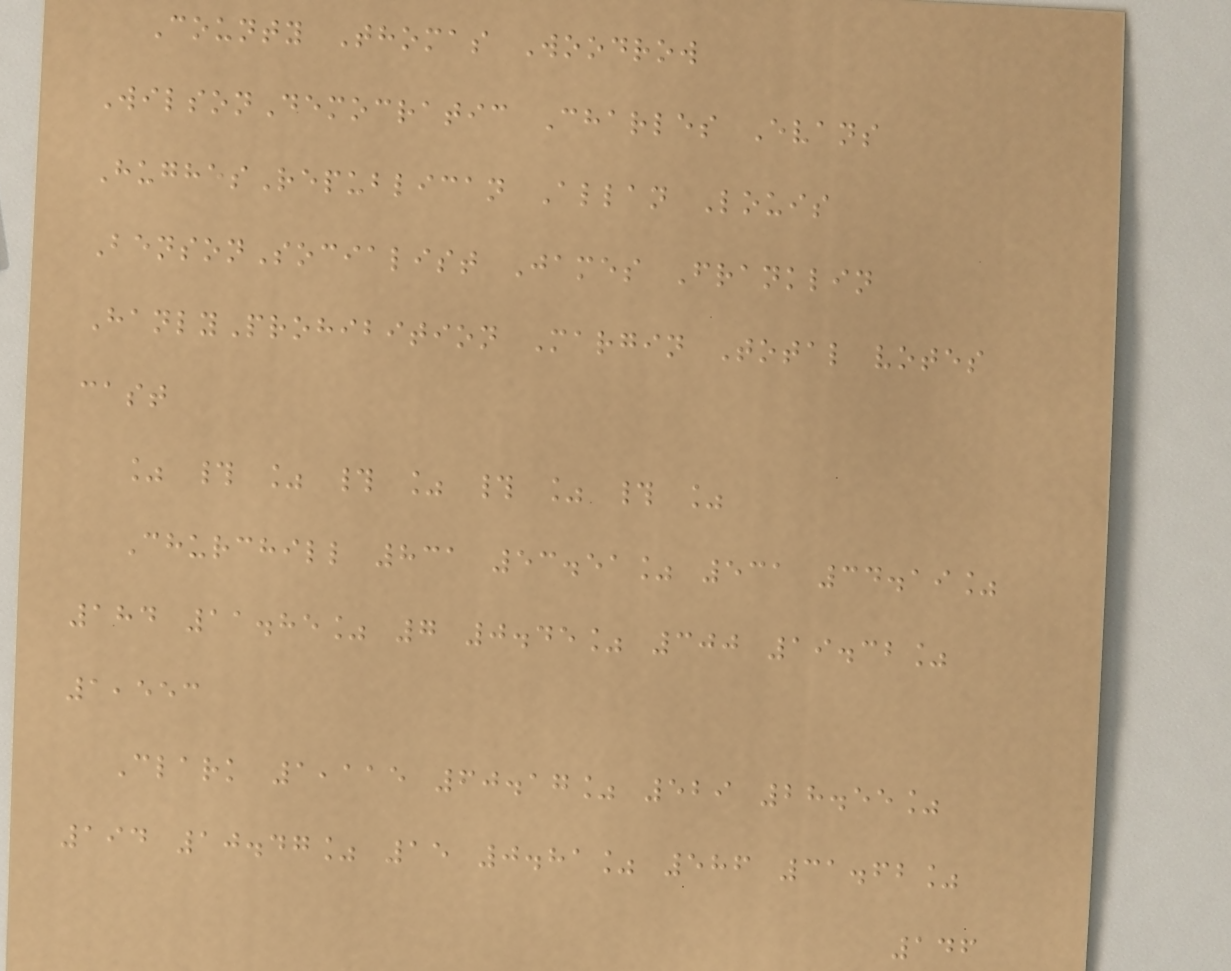County Thomas Woodrow
WilsonDemocratic Charles Evans
HughesRepublican Allan Louis
BensonSocialist James Franklin
HanlyProhibition Margin Total votes
cast
% # % # % # % # %
Churchill 831 53.51% 531 34.19%
184 11.85% 7 0.45% 300 19.32%
1,553
Clark 1,115 60.17% 529 28.55%
194 10.47% 15 0.81% 586 31.62%
146
